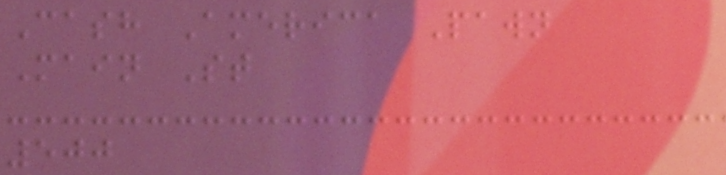Cash America Pawn
Main St
500
